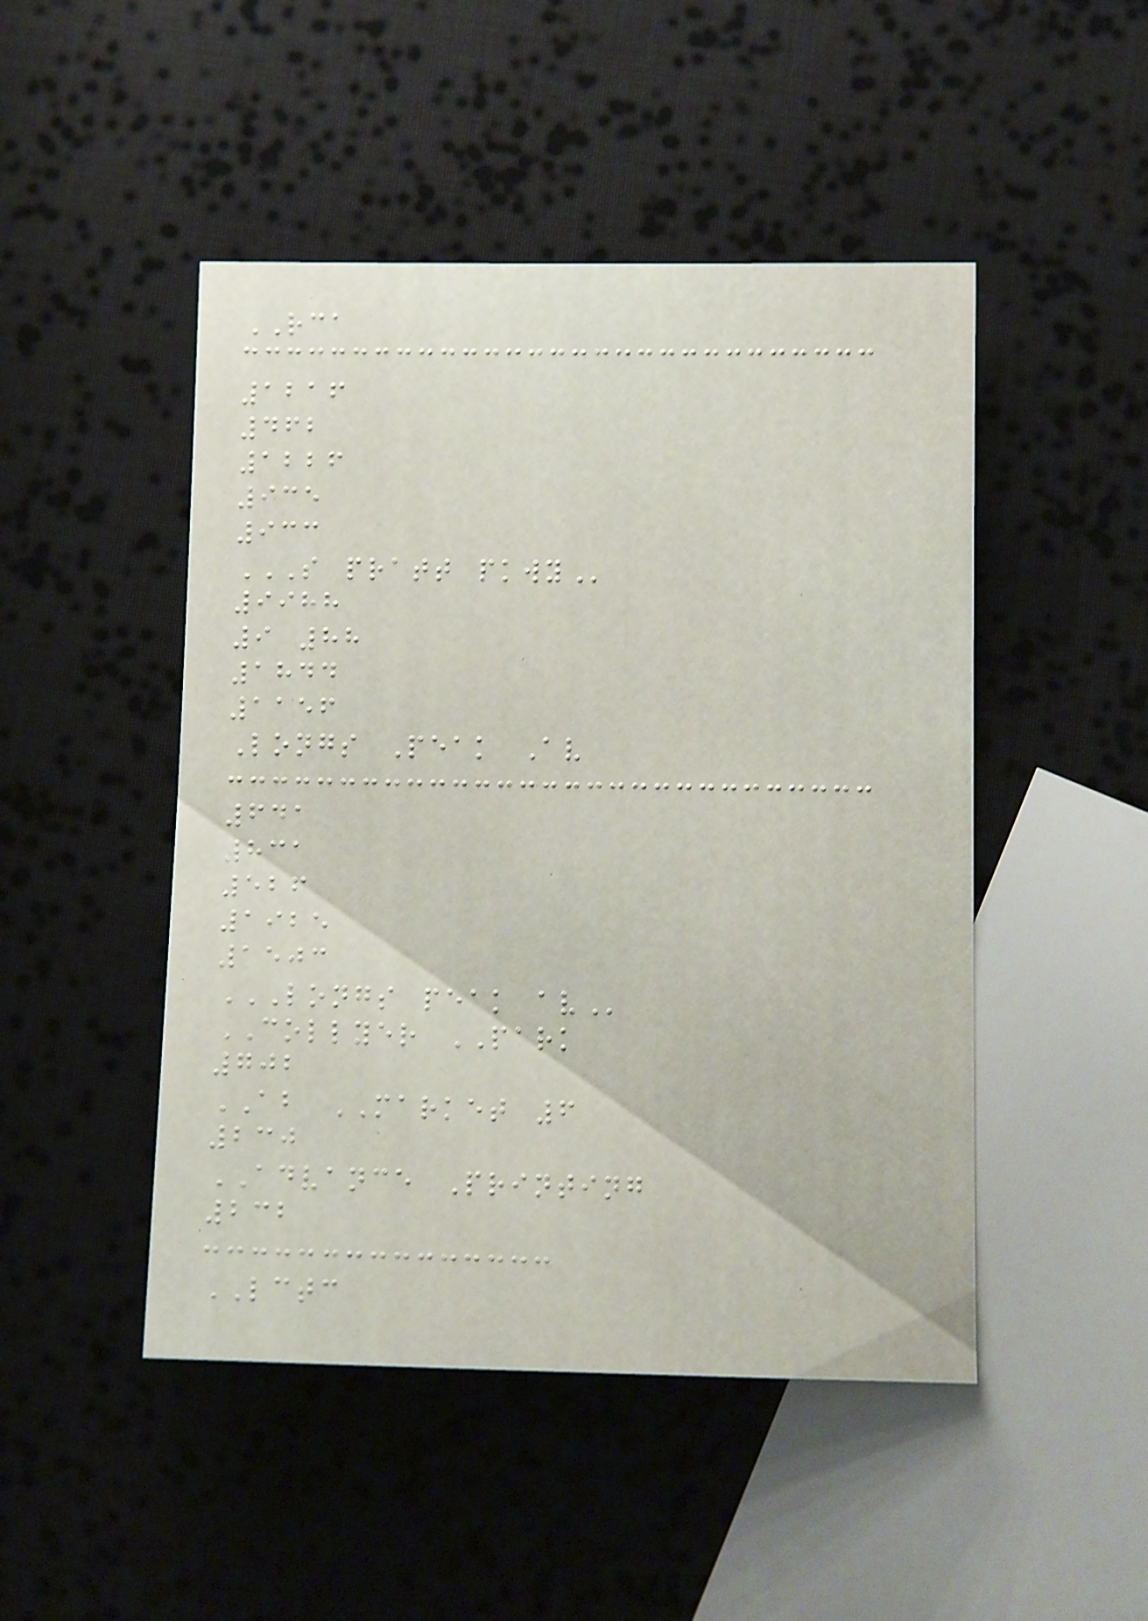RCA
1216
462
1226
935
933
S PRATT PKWY
9988
9 88
1844
1156
Longs Peak Av
641
831
526
1925
1503
LONGS PEAK AV
COLLYER PARK
702
AB MARKET 6
230
ADVANCE Printing
232
LCTC
